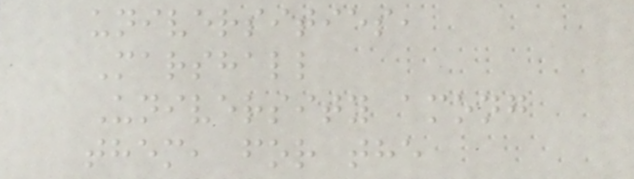universities,
Marshall
University among
them, for the
